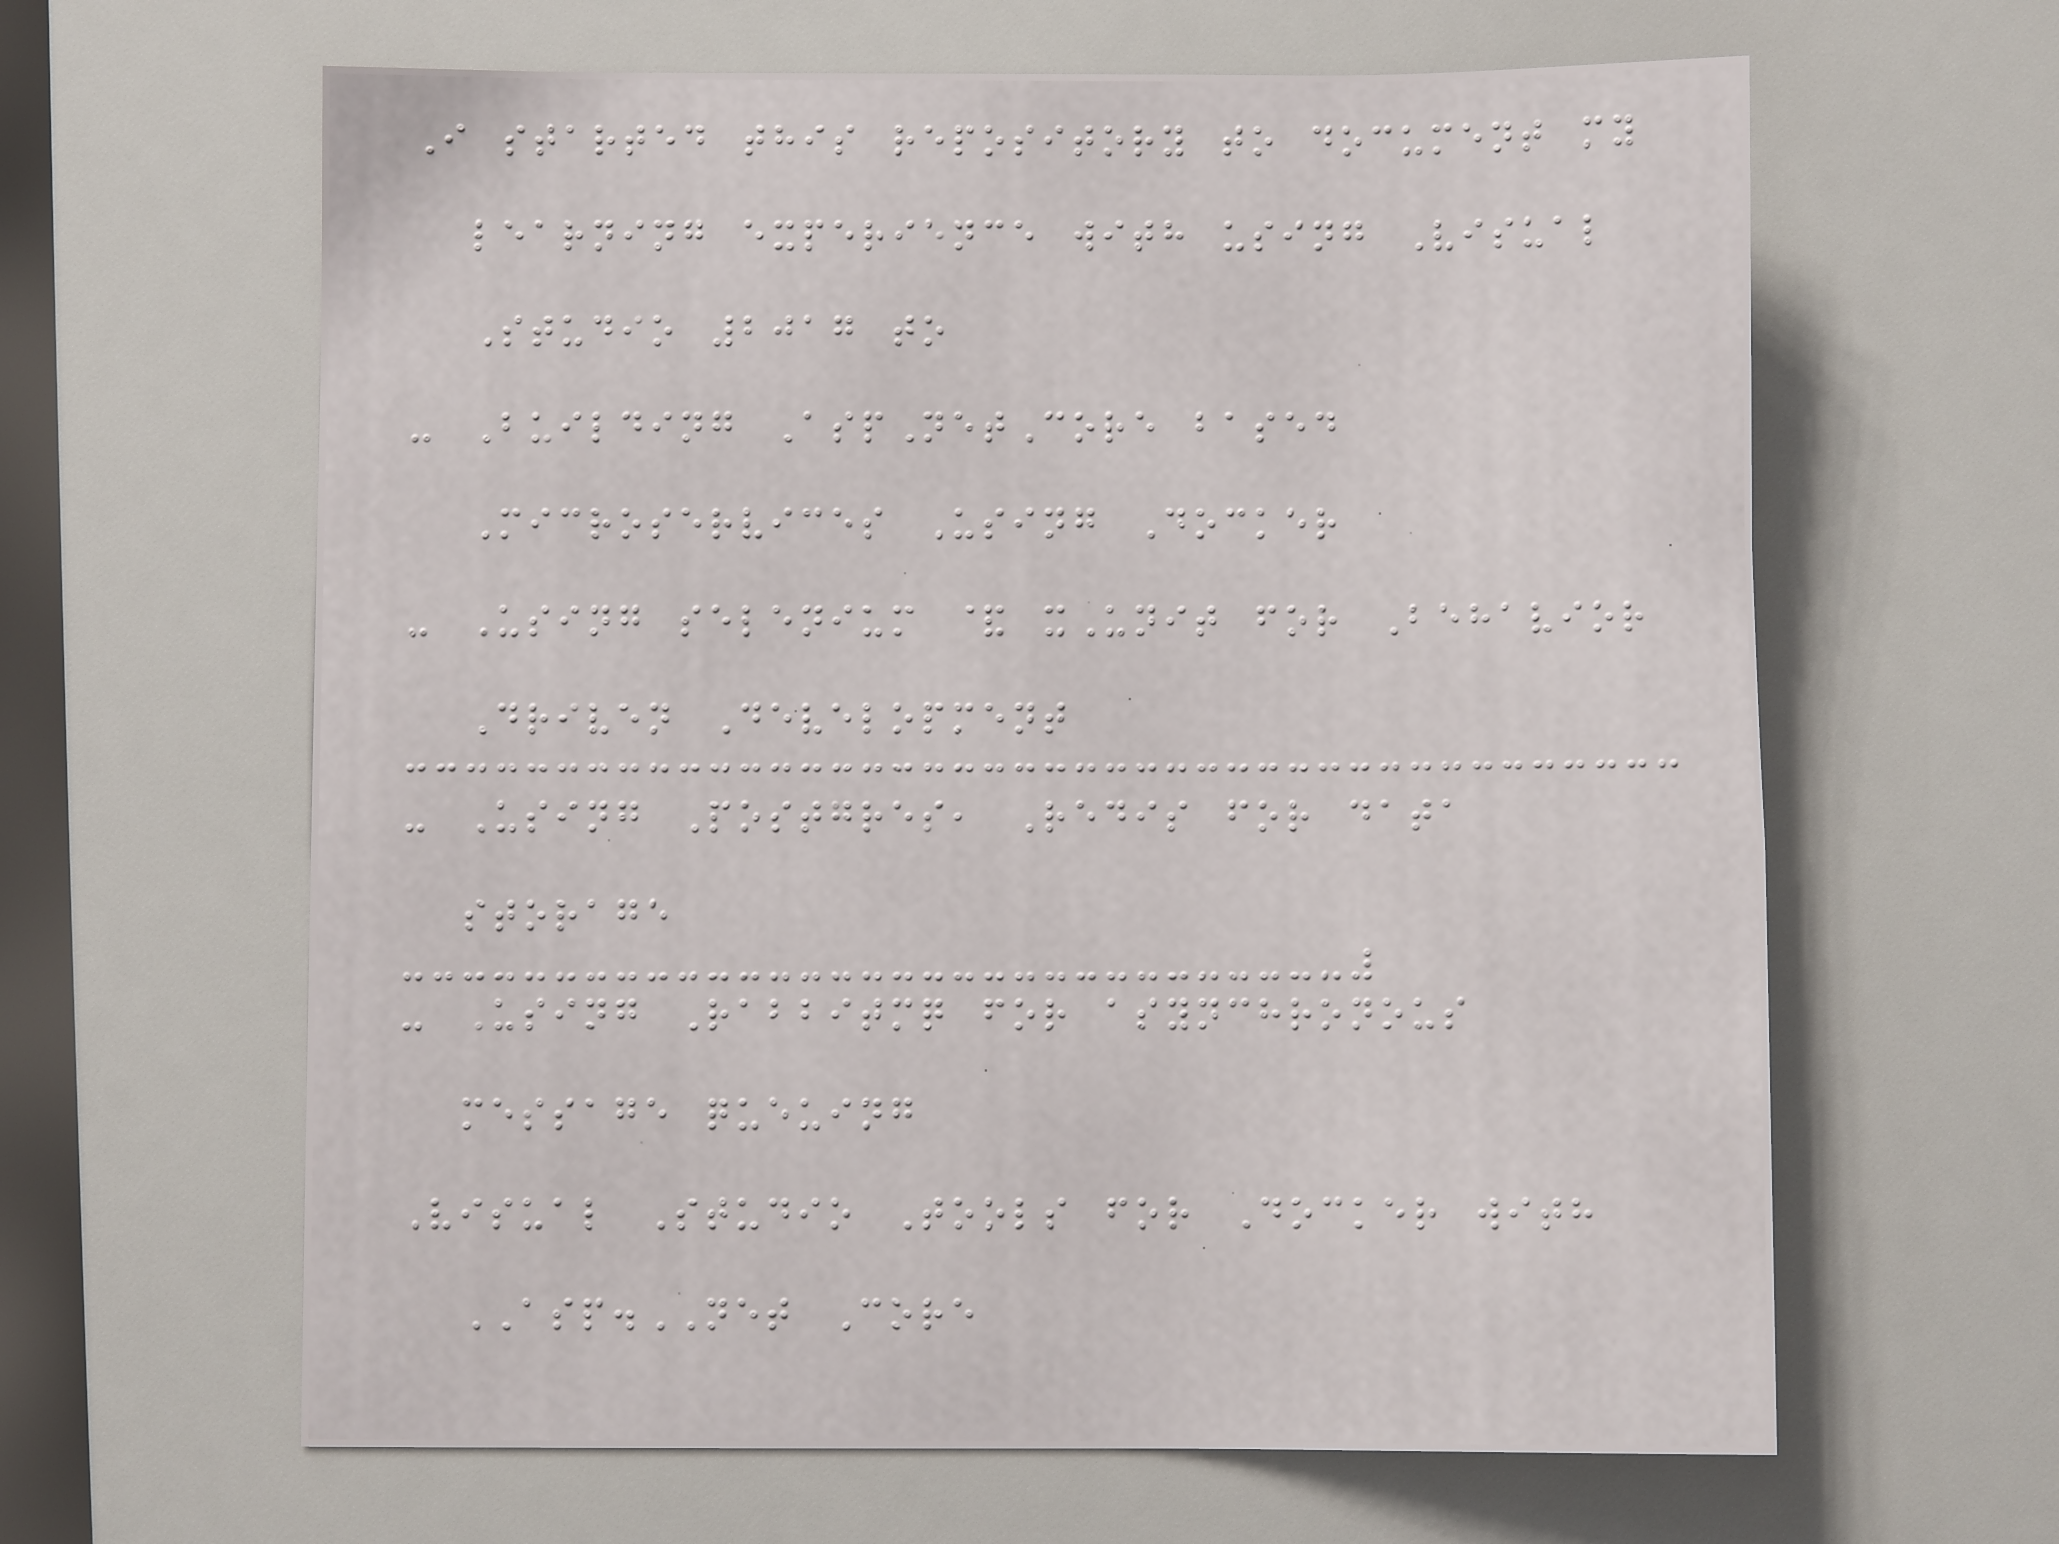I started this repository to document my
learning experience with using Visual
Studio 2017 to
- Building AspNetCore based
Microservices Using Docker
- Using selenium & xUnit for Behavior
Driven Development
- Using Postgres, Redis for data
storage
- Using Rabbitmq for asynchronous
message queuing
Visual Studio Tools for Docker with
ASP.NET Core
